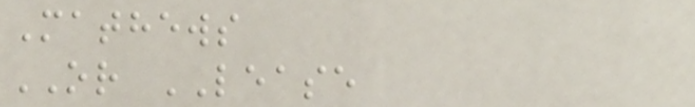Mathews
OR LEASE
